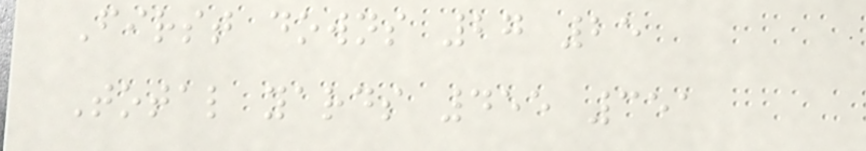First downs 27 25
Total yards 455 351
